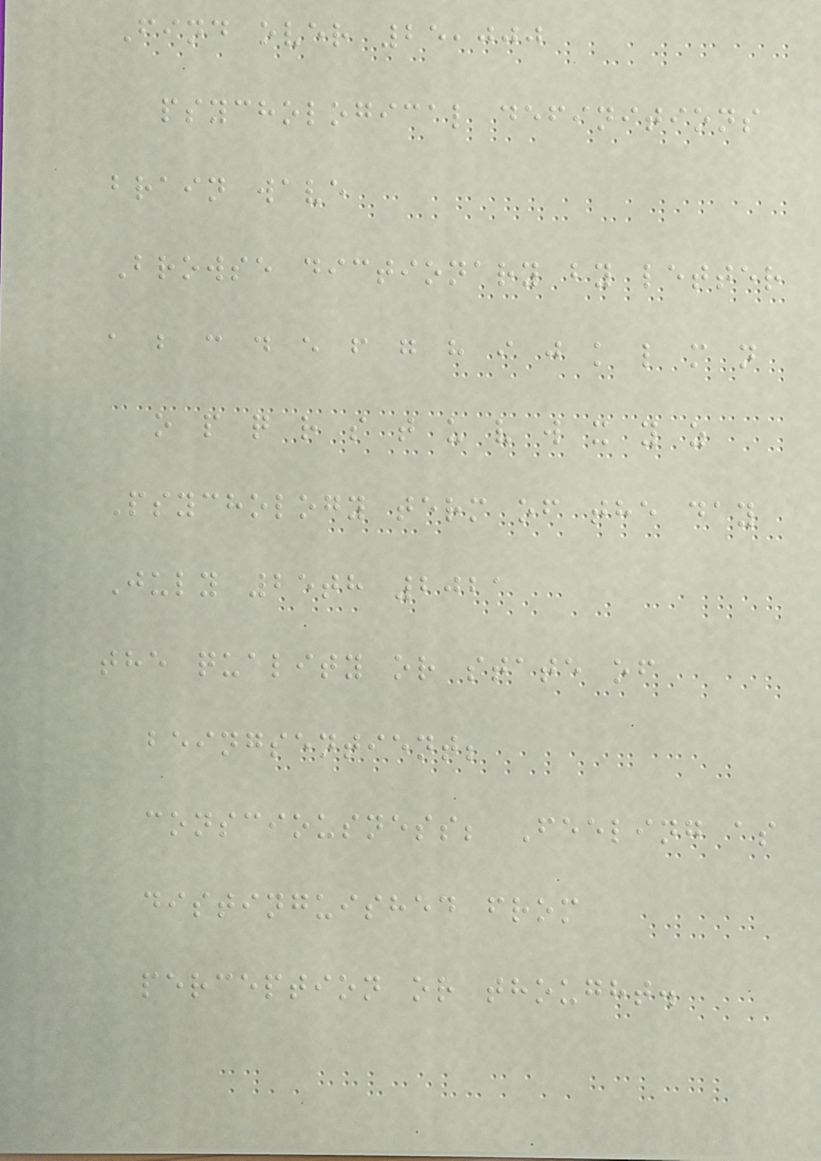Find over 25,000
psychological definitions
brain wave
Browse dictionary by letter
a b c d e f g h i j k l m n
o p q r s t u v w x y z
Psychology term of the day
July 25th 2021
the quality or state of
beingsentient;
consciousness; Feeling as
distinguished from
perception or thought.
